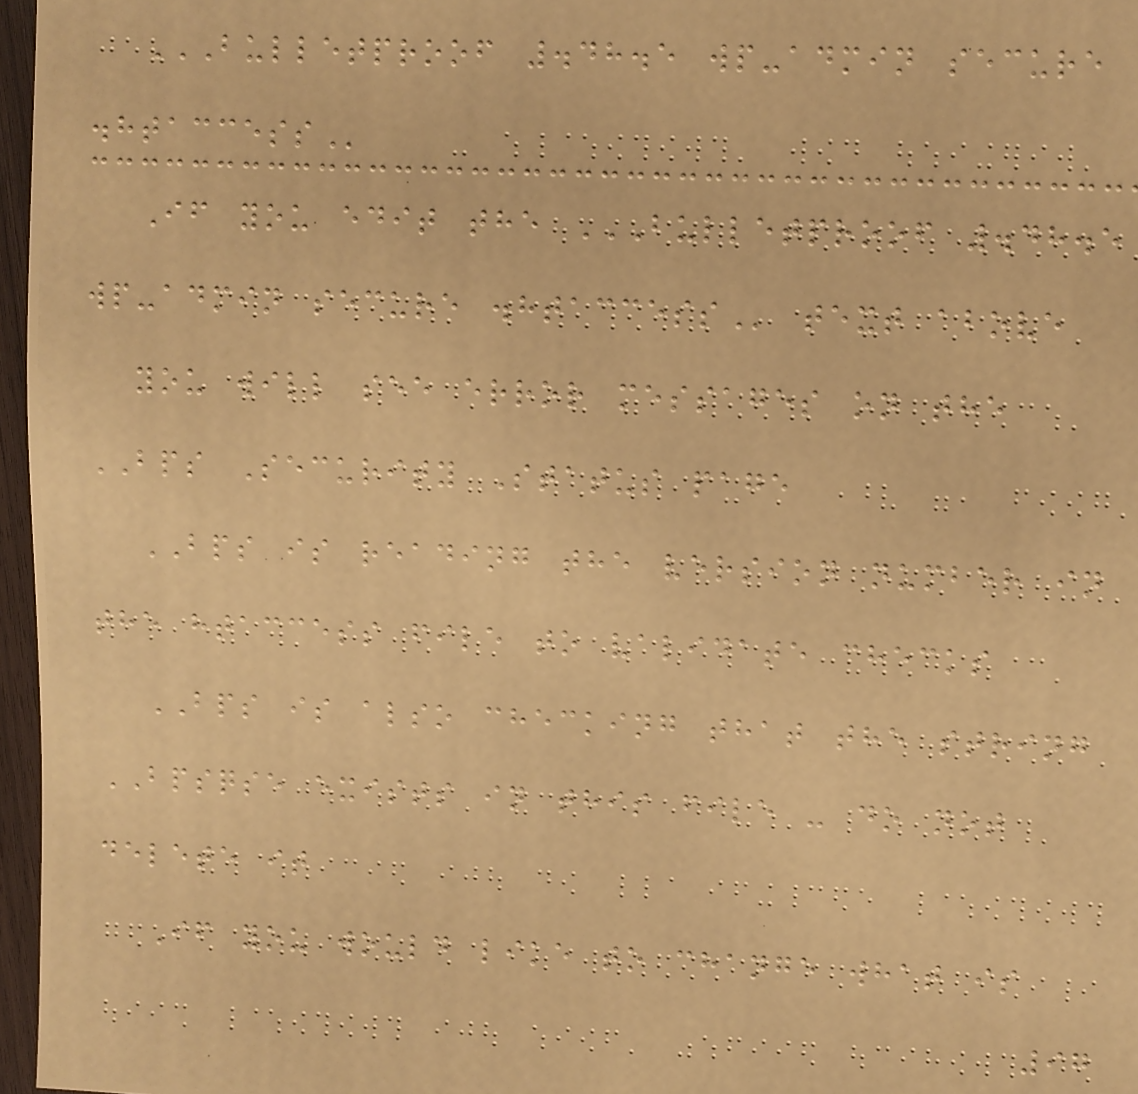BULLETPROOF .48.5 WP-ADMIN SECURE
.HTACCESS
If you edit the BULLETPROOF .48.5
WP-ADMIN SECURE .HTACCESS text above
you will see error messages on the
BPS Security Status page
BPS is reading the version number in
the htaccess file to validate checks
BPS is also checking that the string
BPSQSE exists in this file - do not
delete it
If you would like to change what is
97
